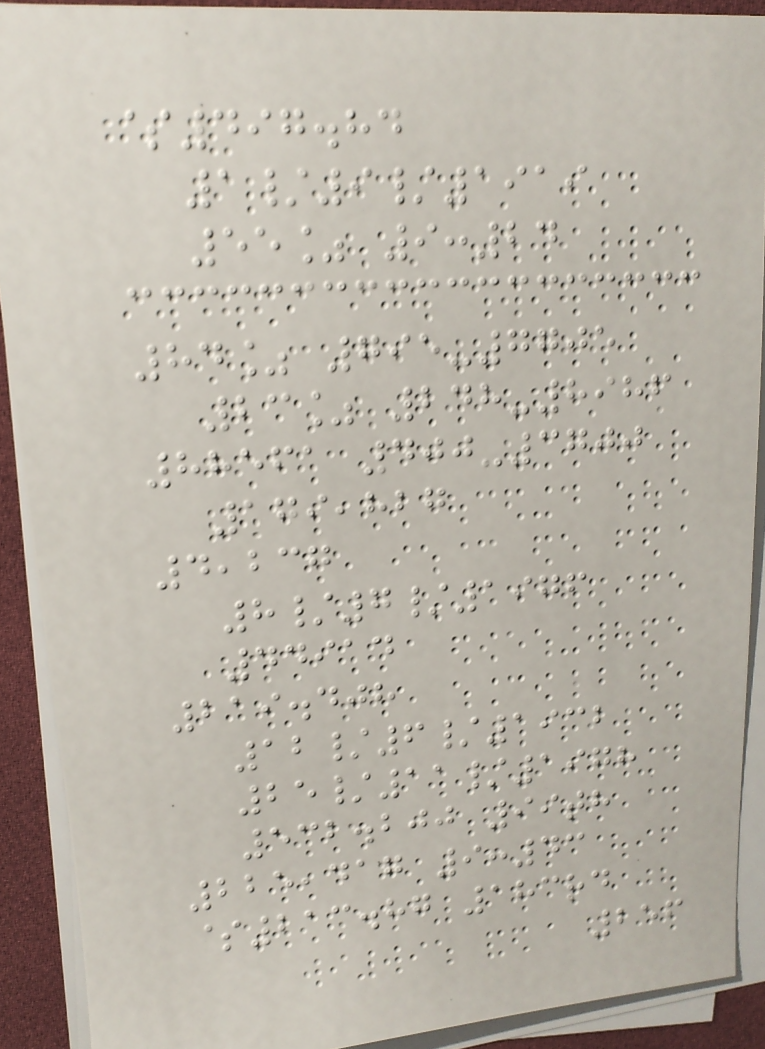$497.84
1/9/1919
55% 9:24
84% 795-7705
23% 248-8986
88561 400-3700
179,827
4,237
8/7/1976
44914
219.408
12/6/1932
25/11/1978
532.200 99th
225,417 9:43
$213.87 183rd
256
